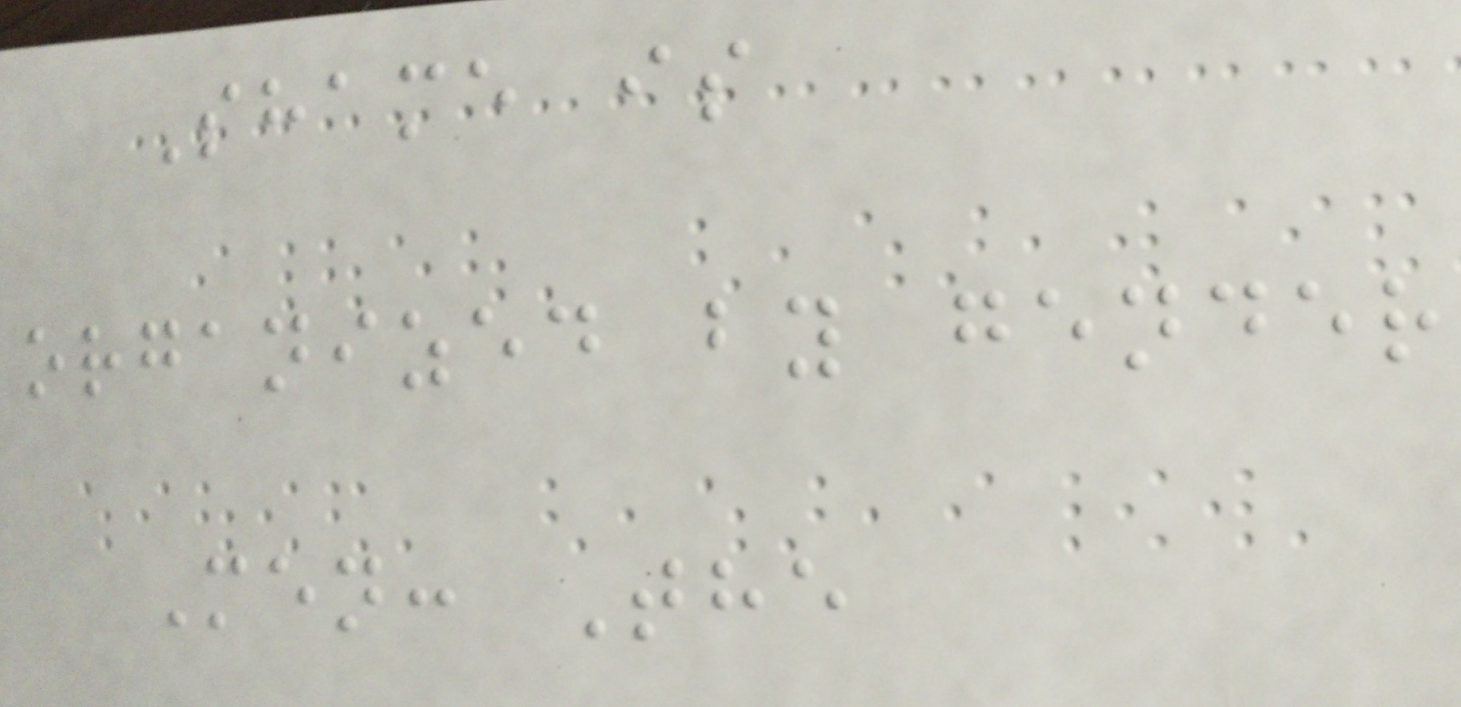Shame is
organized by gender
Men: The
